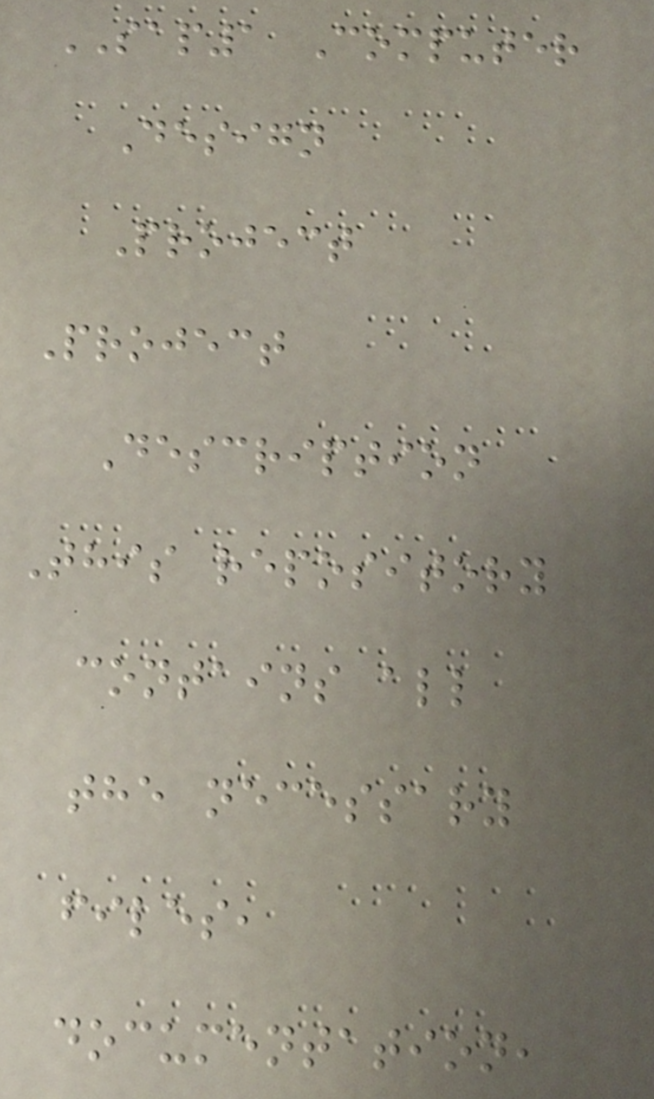SAP1 Computer
Design
Project
Project
Description
This repository
contains all
the necessary
files,
documentation,
